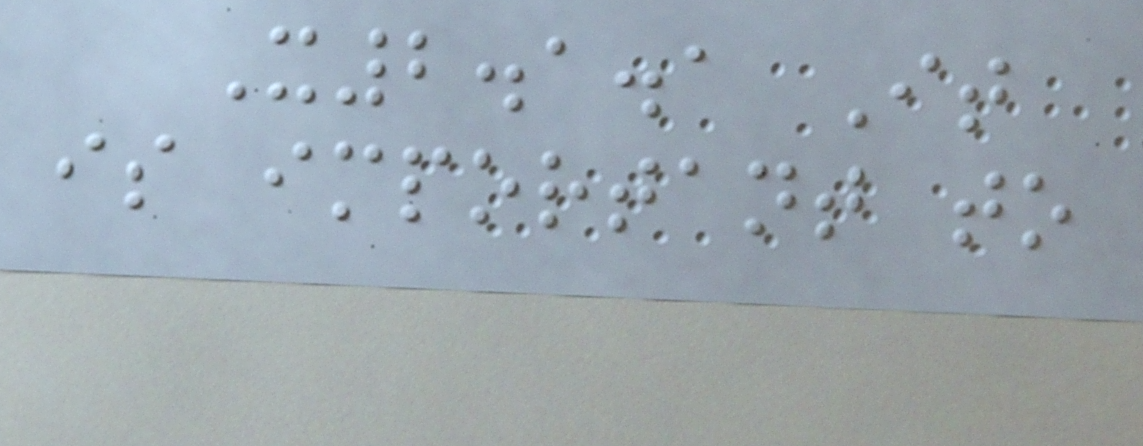X2.1.1 It
is important to
